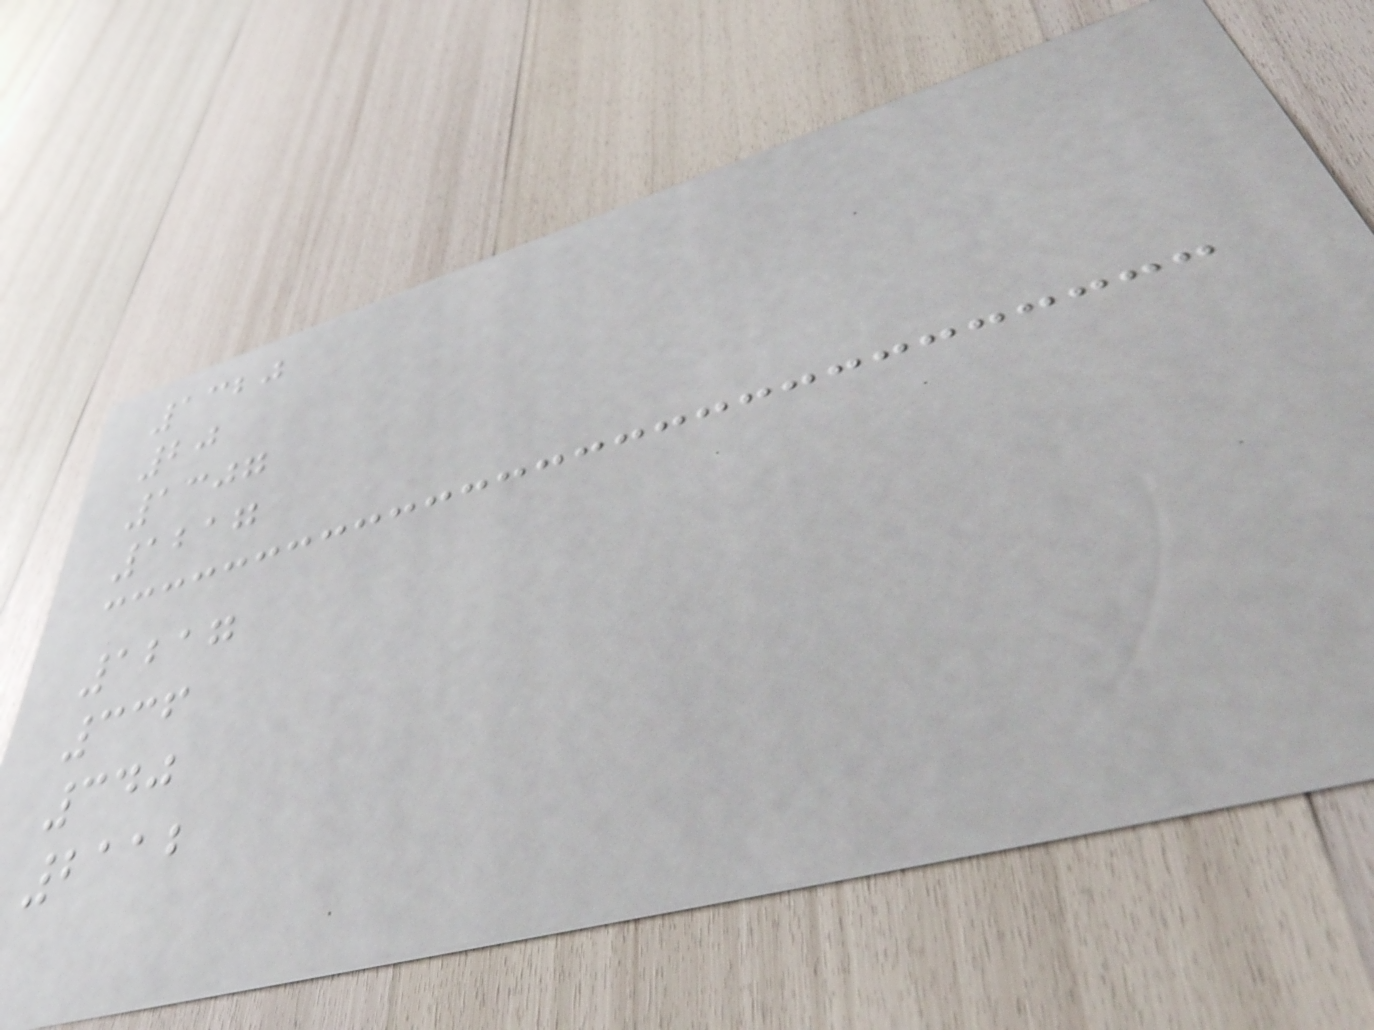1320
20
1307
1217
1217
336
340
2112
